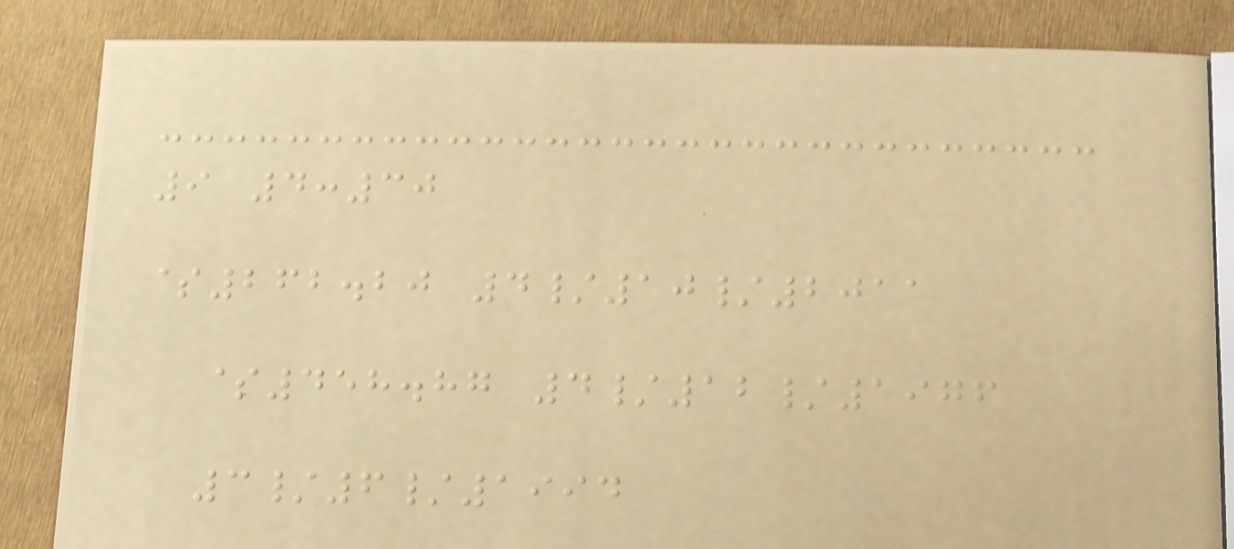9 4:30
$262.20 4/10/2011
$458.87 4/12/1976
3/6/1994
